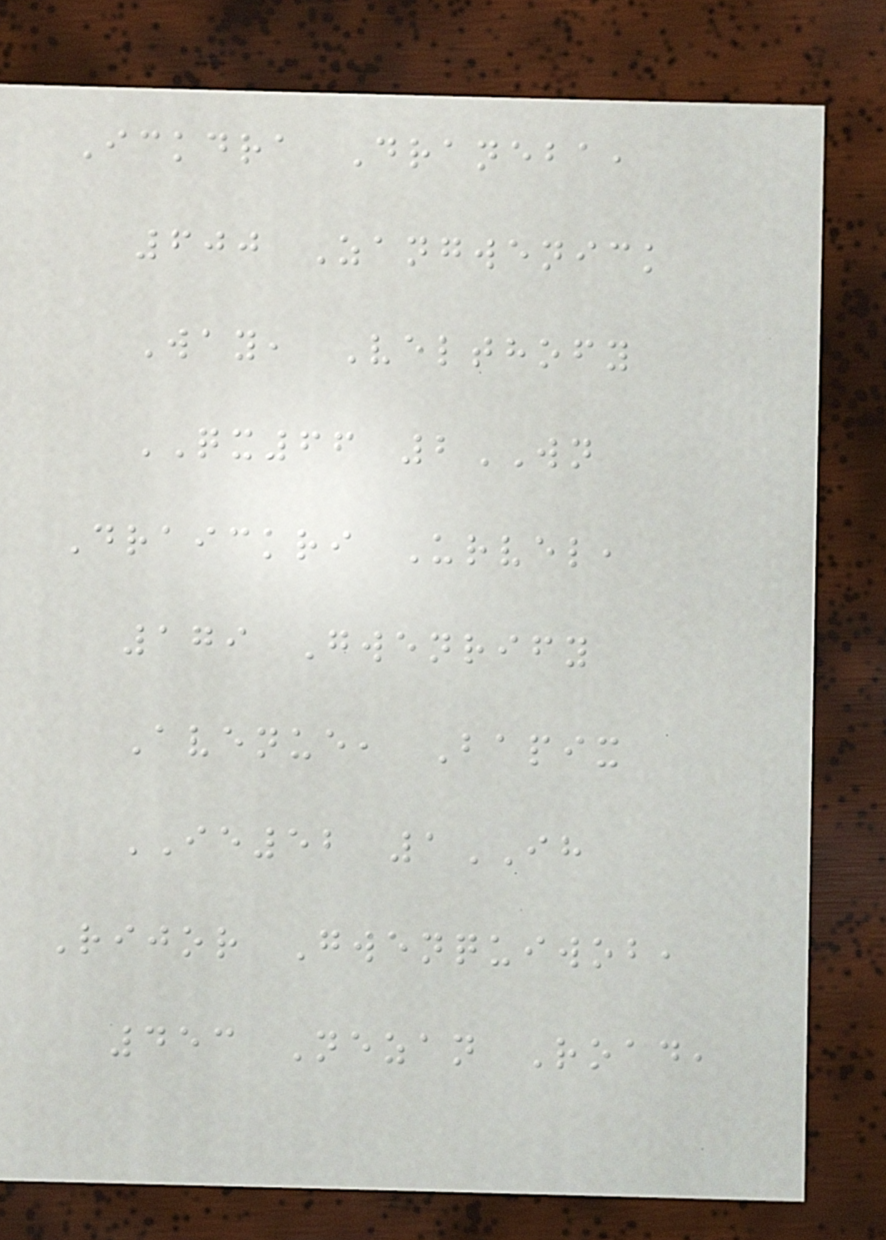Ickdra Draneba,
600 Zangwenick
Way, Velthofy
QX66 2WN
Draickri Urvel,
179 Gwenrify
Avenue, Bapix
IE52 1IH
Rijor Gwenquiwob,
453 Nezan Road,
